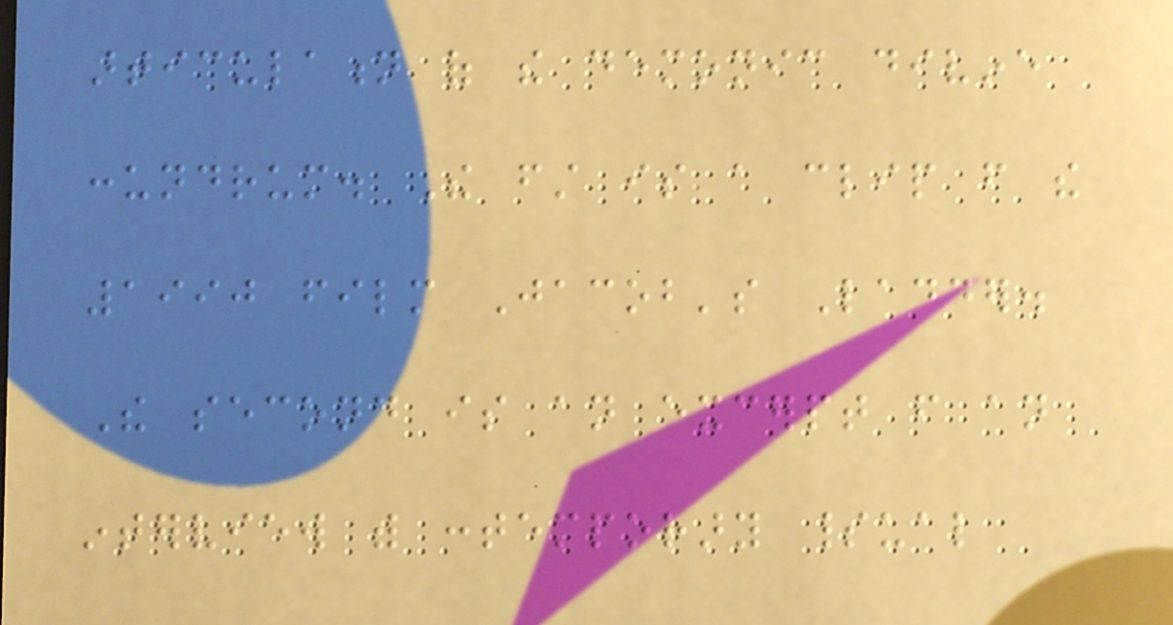articulation of the demonic divine
conundrum. The first is a clip from the
1990 film Jacob's Ladder.
The second is an excerpt from an
interview with contemporary spiritual
